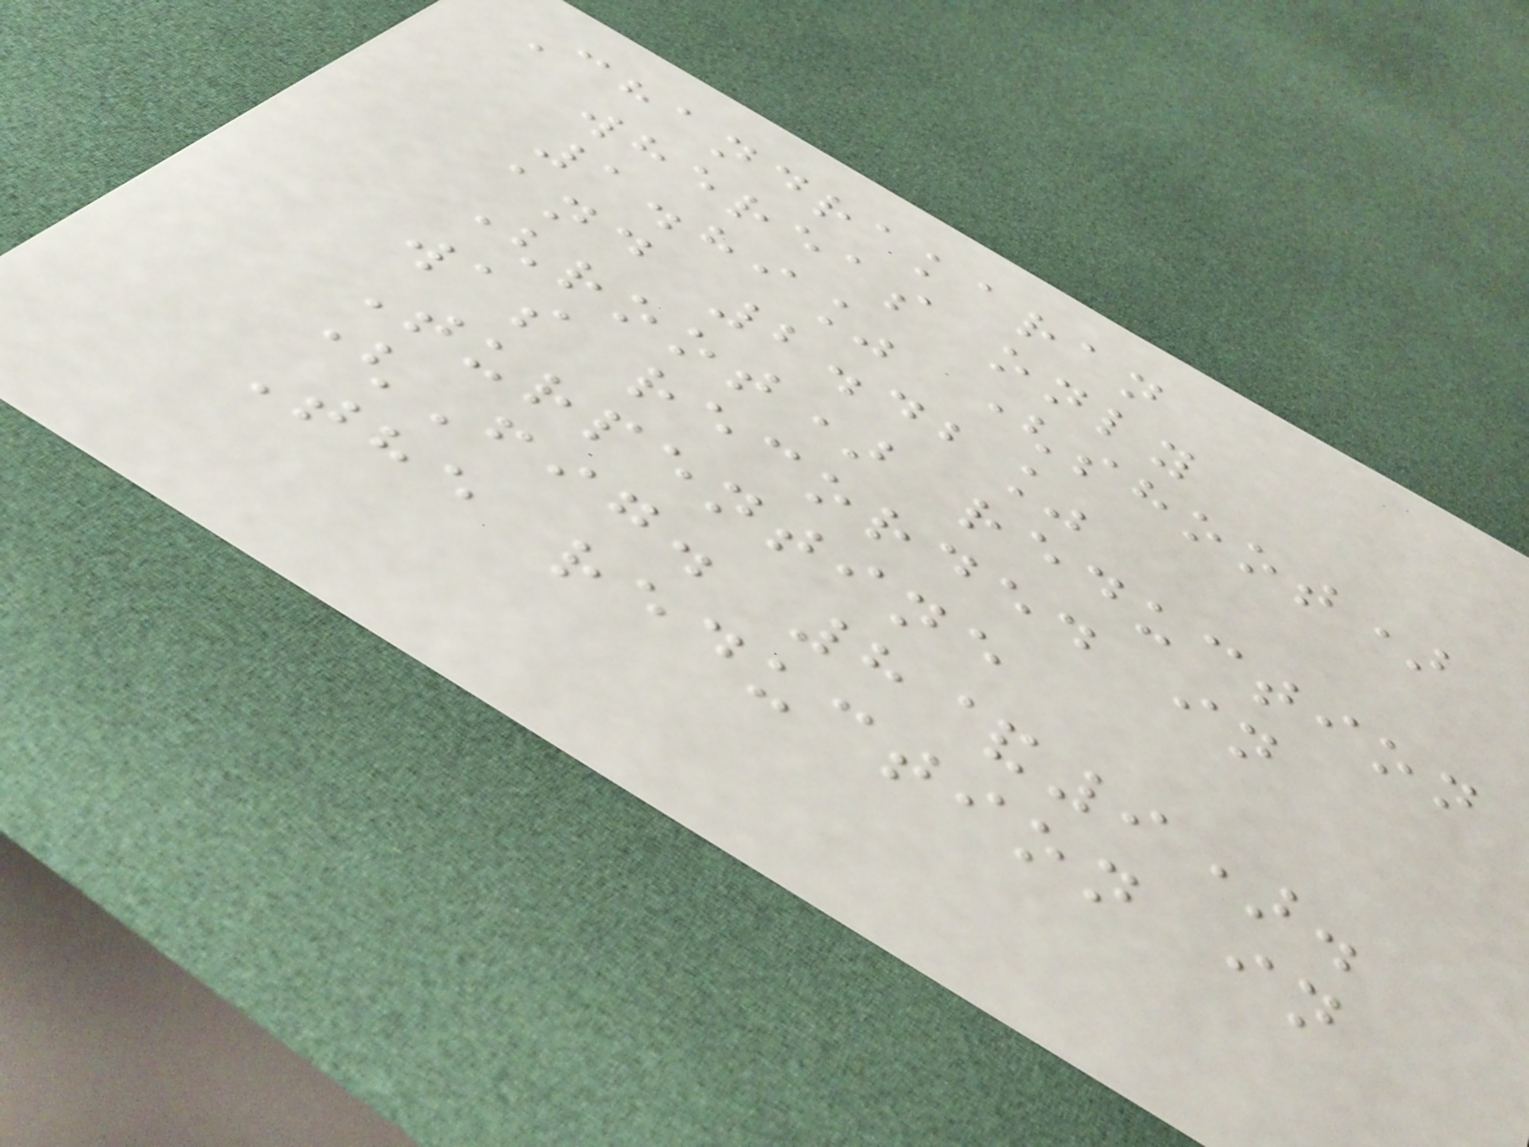Chandrakaran
whereas only
1.89% (shoot)
and 2.42%
(root) reduction
was recorded in
Turpentine
(Fig. 8&9).
The reduction in
